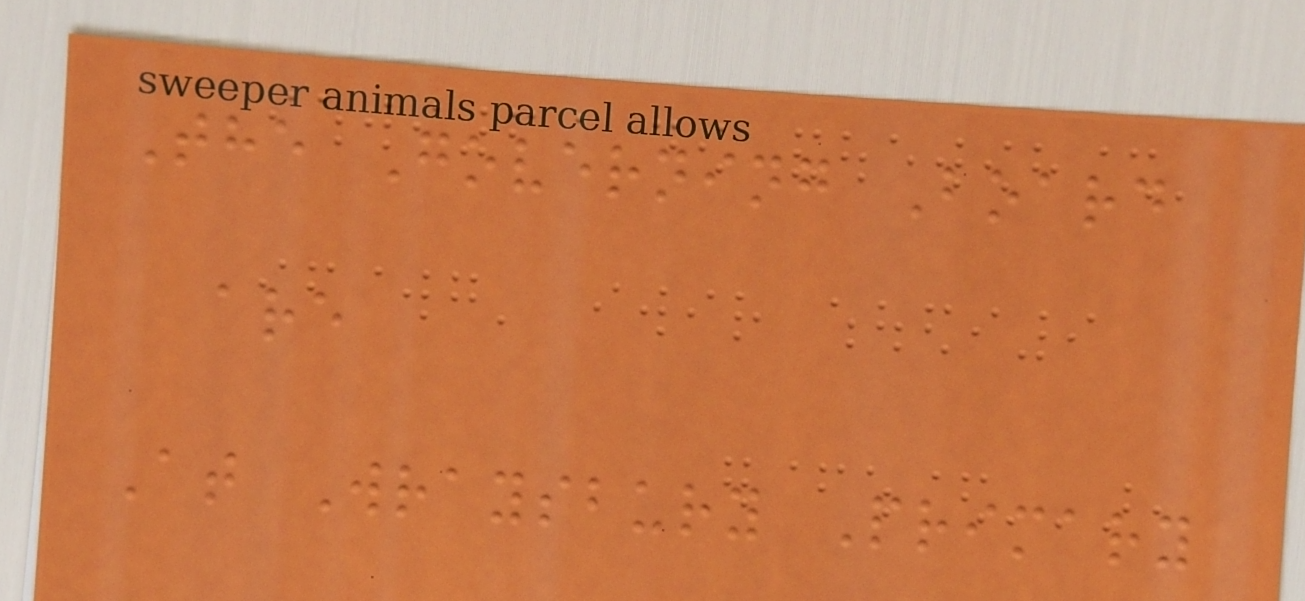The Governing Board
are
At Wraysbury Primary
